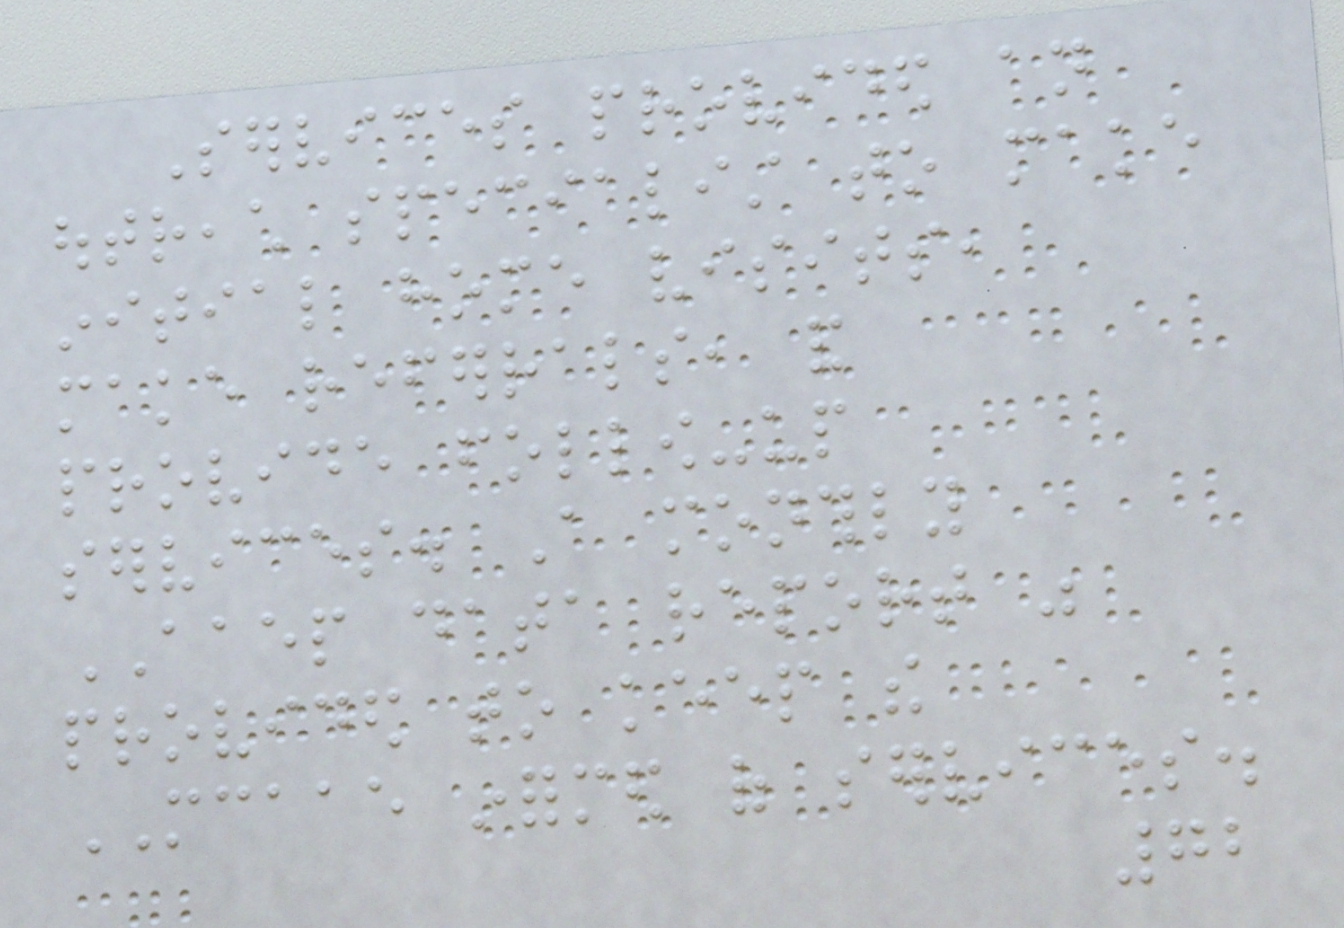Services provided an
outreach specialist to make
initial home visits,
make referrals, and
provide follow-up
services. A monthly
AAEP data report was
provided to keep the
MCAAE informed of services.
72
